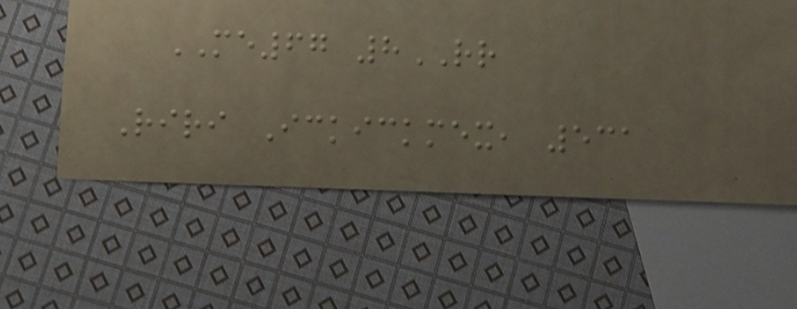ME67 8RR
Riri Ickickmex, 531
